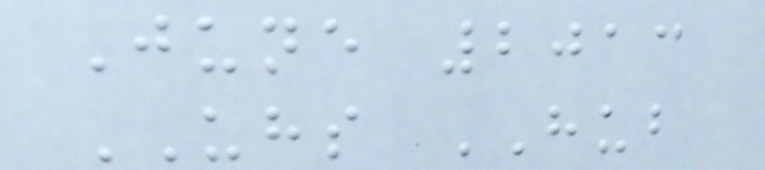June 2013
UHS HUB
